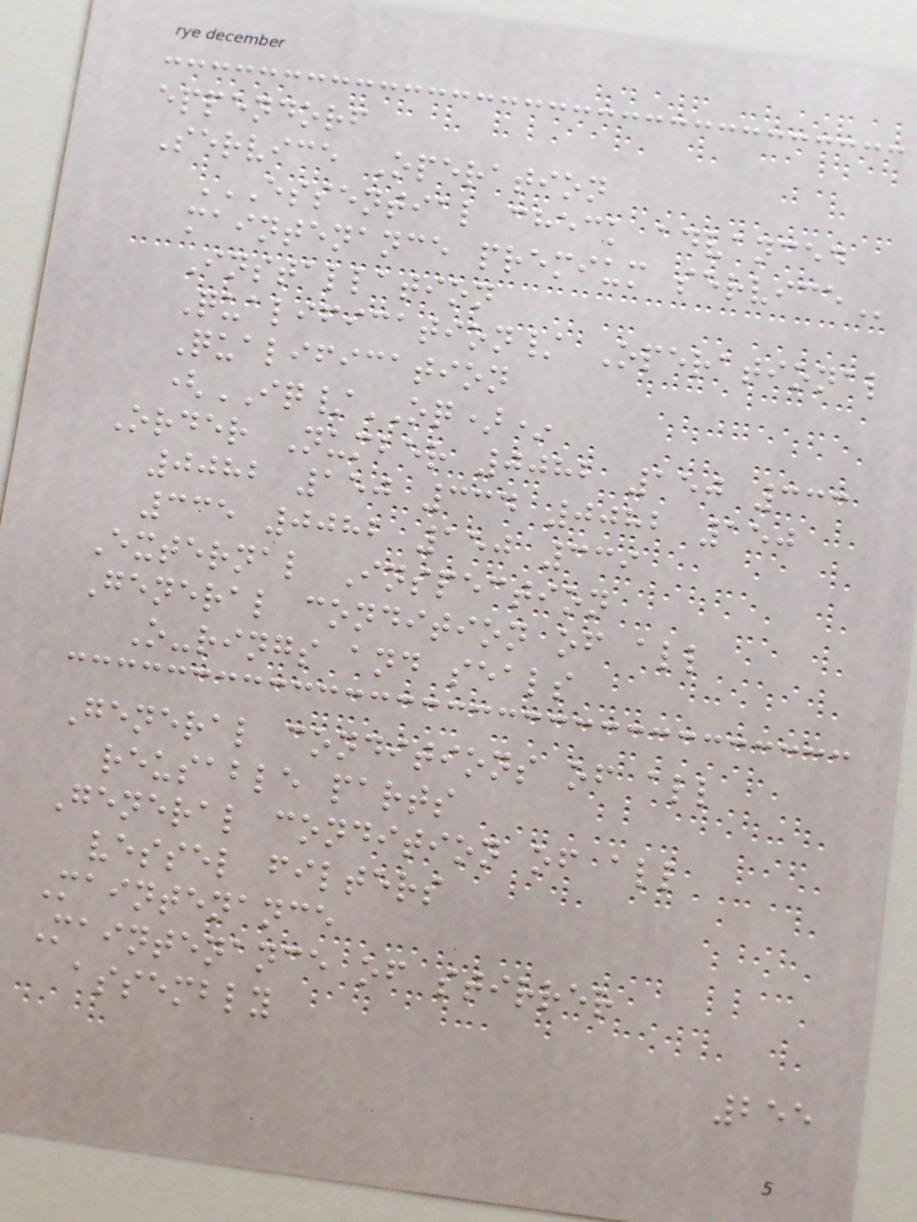eppendorf
Service Operation
ESSENTIAL CHECK ADVANCED
MAINTENANCE PREMIUM SERVICE
Installation
Qualification/ Operational
Qualification
(IQ/OQ)*
Order Number 0082 150 333
0082 150 334 0082 150
335 0082 150 339
External Inspection
General condition of all
O-rings and seals
General conditions of all
reusable parts
General condition of all
vessel filters
Maintenance
Maintenance of stirrer
assembly
255
